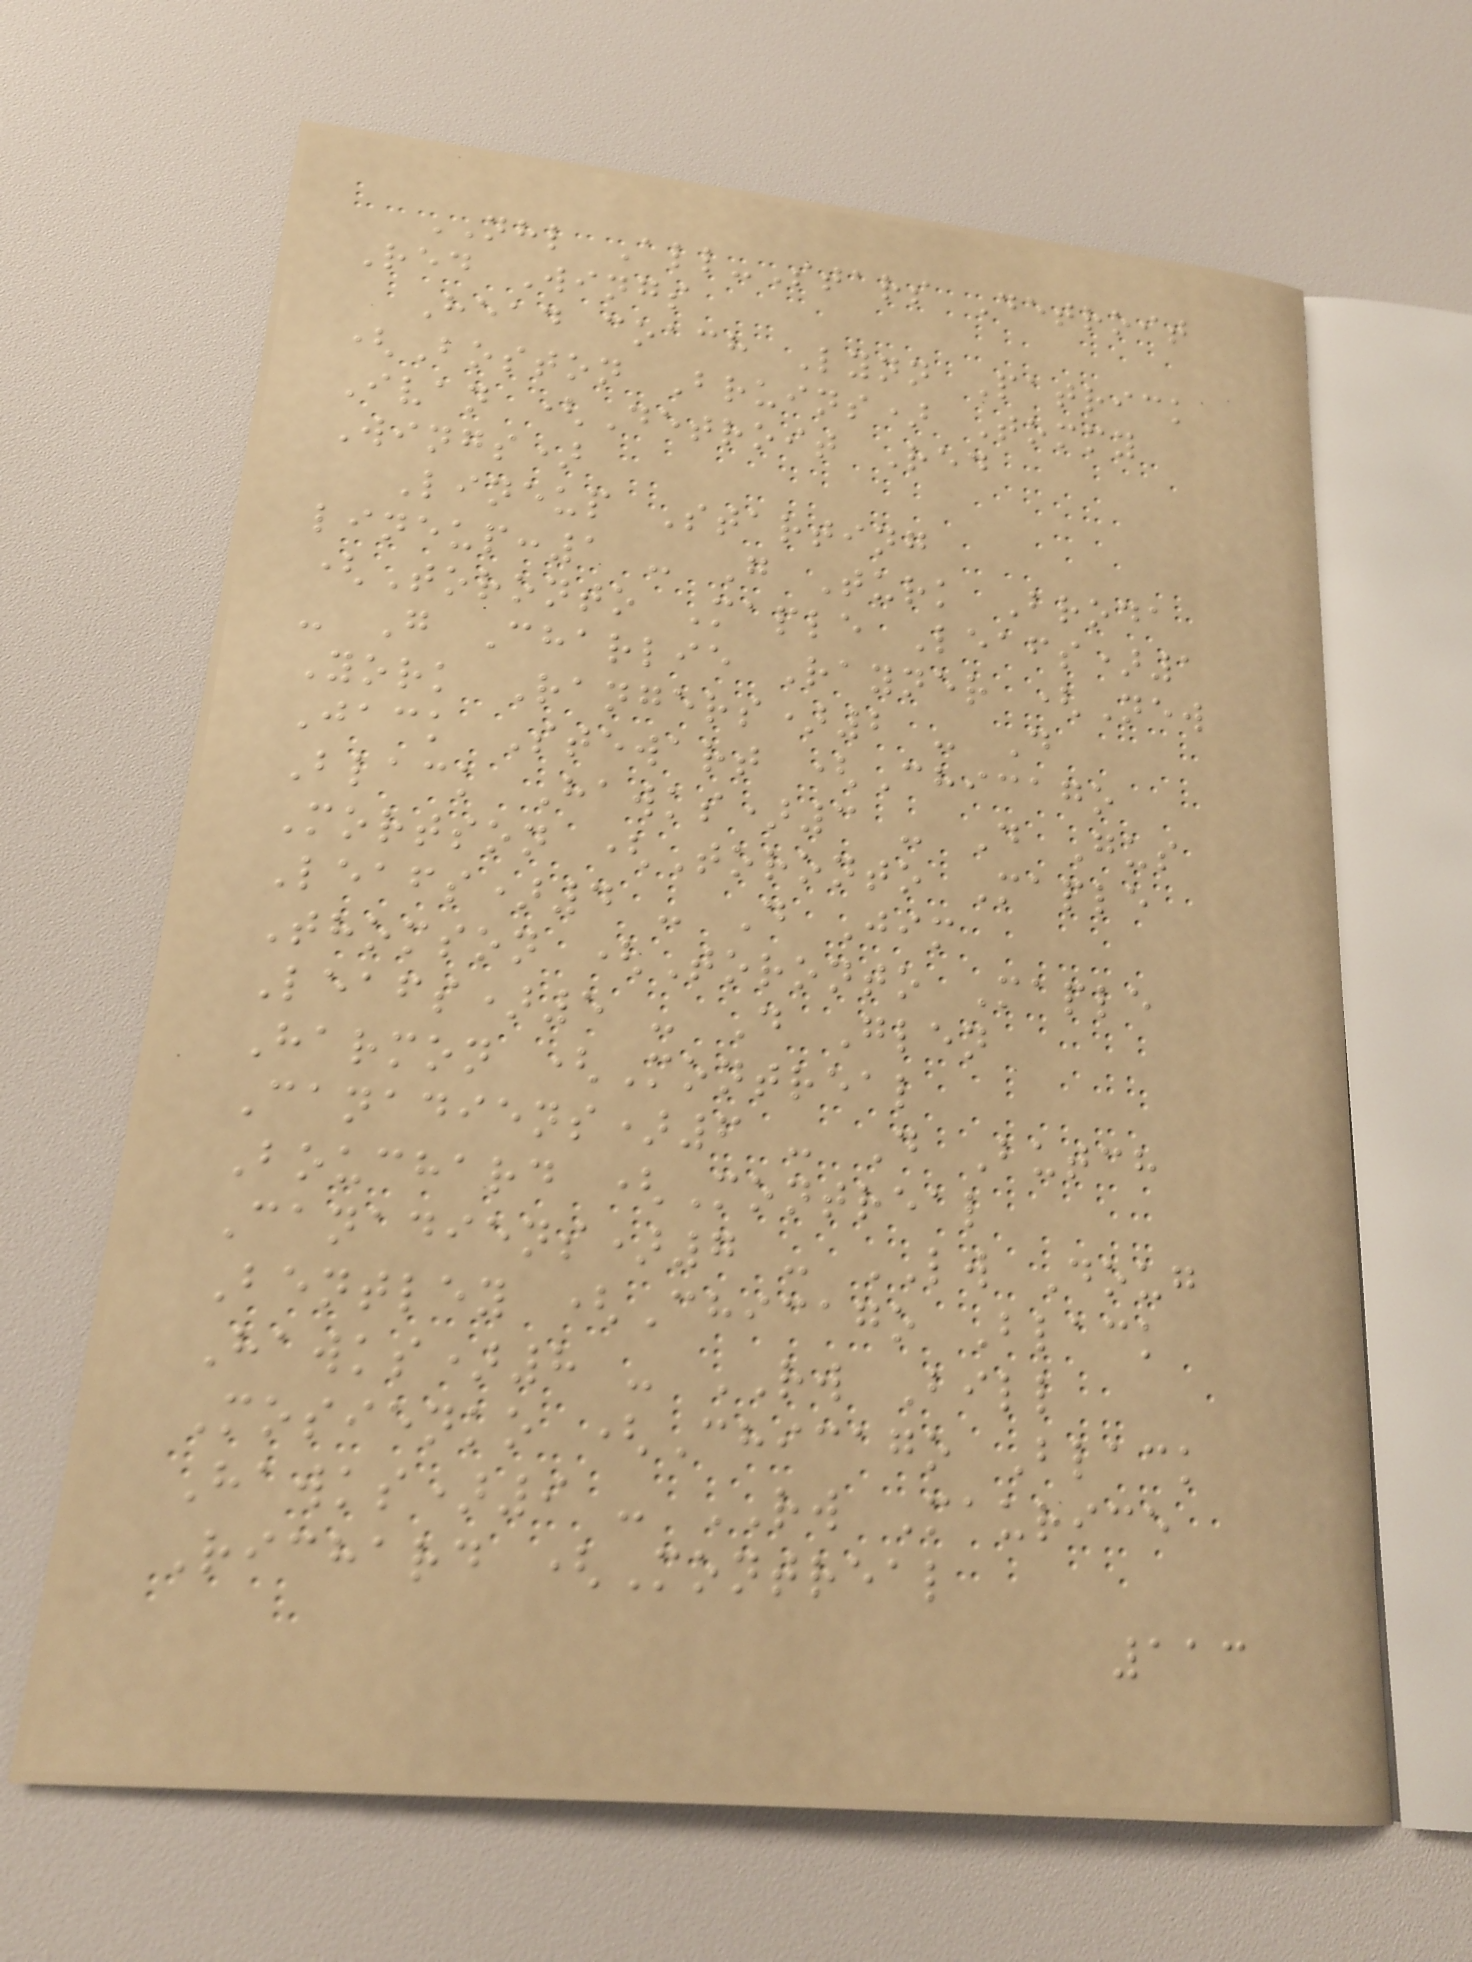NHL All-Stars Detroit
Red Wings
Head coach Lynn Patrick
(Boston Bruins) Tommy
Ivan (Detroit Red
Wings)
Lineup Starting
lineup:1 - G Turk Broda
(Toronto Maple Leafs)1
- G Charlie Rayner (New
York Rangers)2 - D
Jack Stewart (Chicago
Black Hawks)3 - D Gus
Mortson (Toronto Maple
Leafs)4 - D Jim
Thomson (Toronto Maple
Leafs)5 - D Glen
Harmon (Montreal
Canadiens)6 - D Butch
Bouchard (Montreal
Canadiens)7 - LW Doug
Bentley (Chicago Black
Hawks)8 - RW Bill
Mosienko (Chicago Black
Hawks)9 - RW Maurice
Richard (Montreal
113
